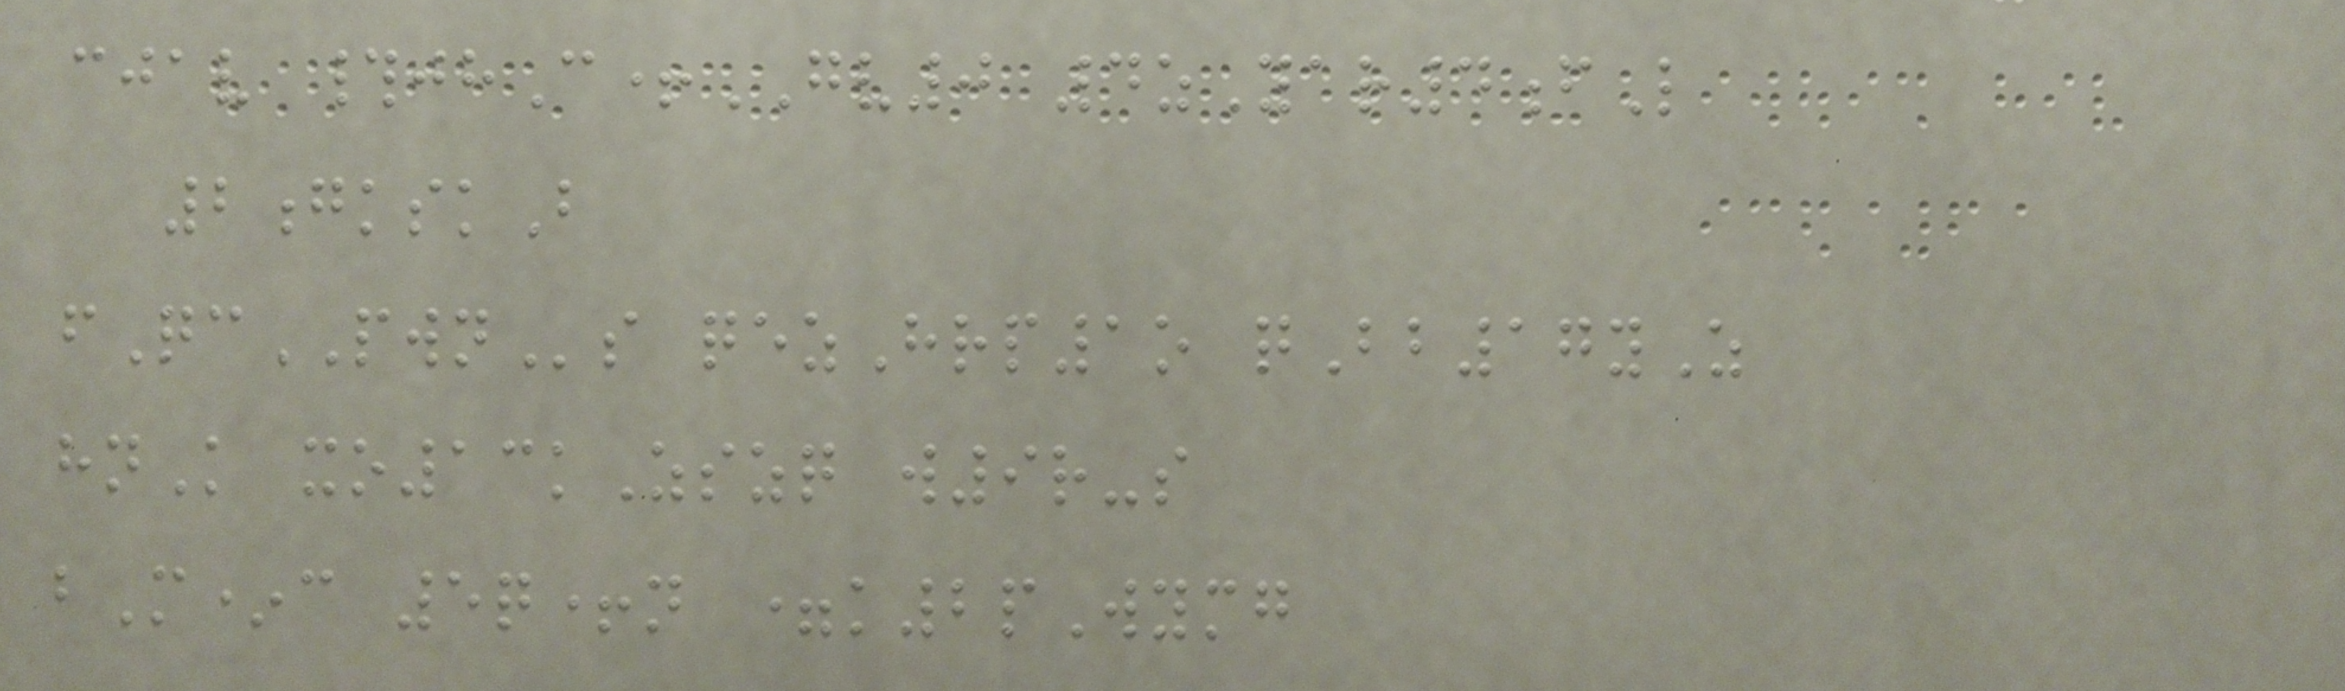cjav #jhC+GV0 4zYar4fL
2gkskB
fQcPWNs qezHrp1o qBb17yZ
hnK xo13kZszq w9r-s
bM*c 5q+n =k2pWymg
